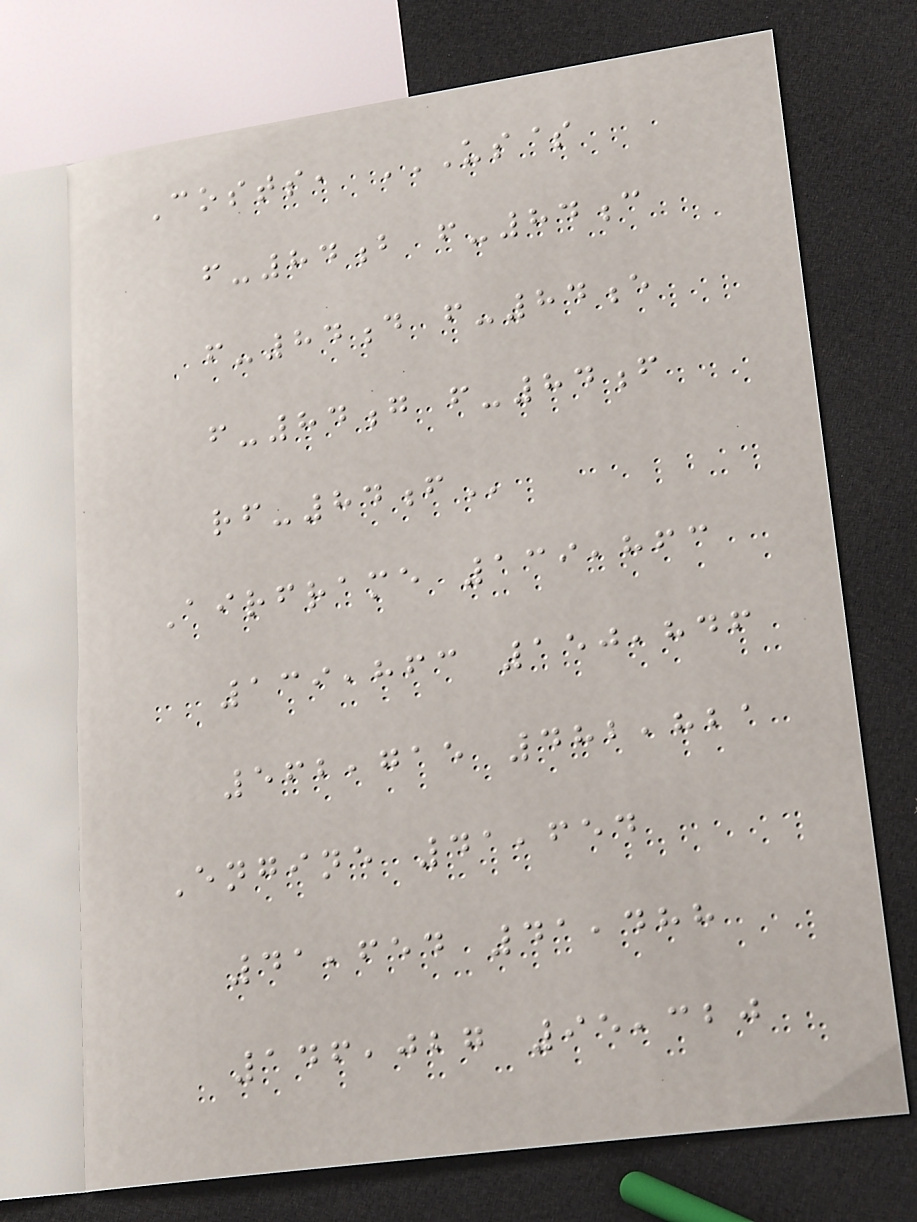Costs, US$
F-84B F-84C
F-84D F-84E
F-84G F-84F
RF-84F
Airframe 139,863
139,863 150,846
562,715 482,821
Engine 41,654
41,654 41,488
146,027 95,320
